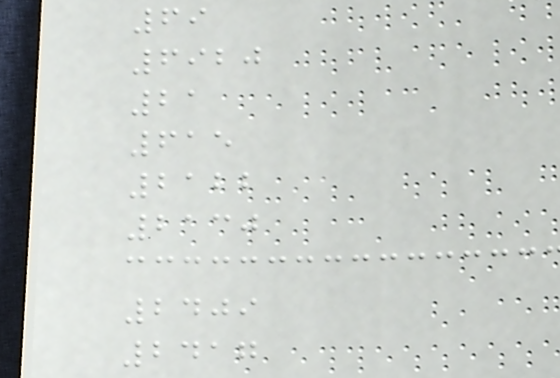69
6920
21
615
2122
2130
2409
2417
